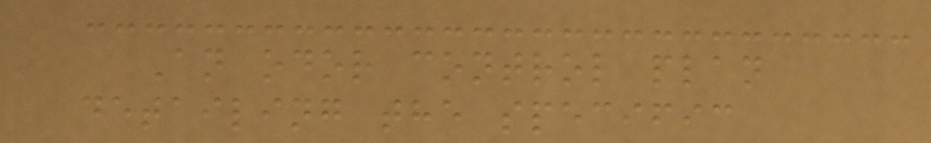An odor control plan
detailing the specific
